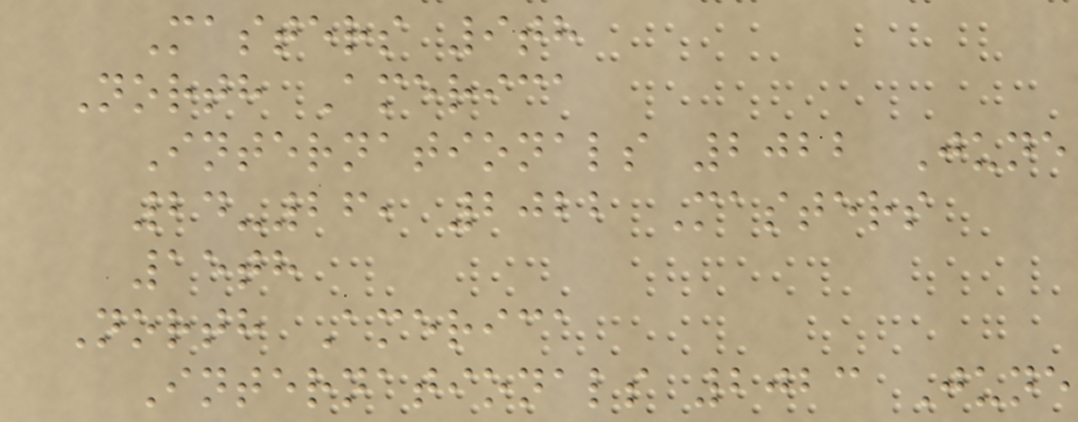Masters 9th
North America
Internationals 2022 June
24-26, 2022 Masters
15th
North America
Internationals 2023 June
